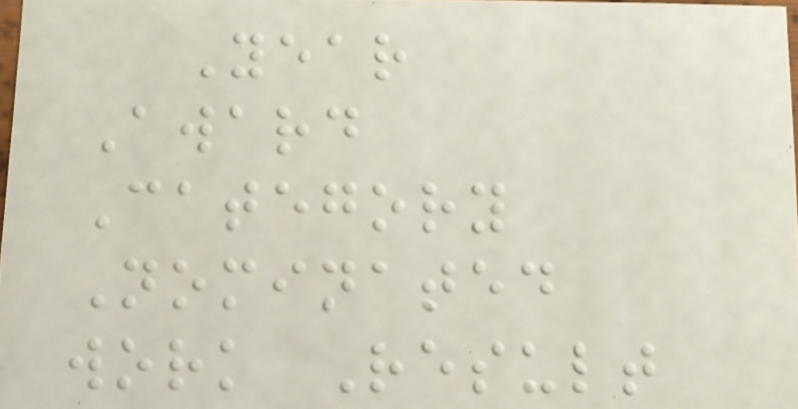Year
Award
Category
Nominated
work Result
